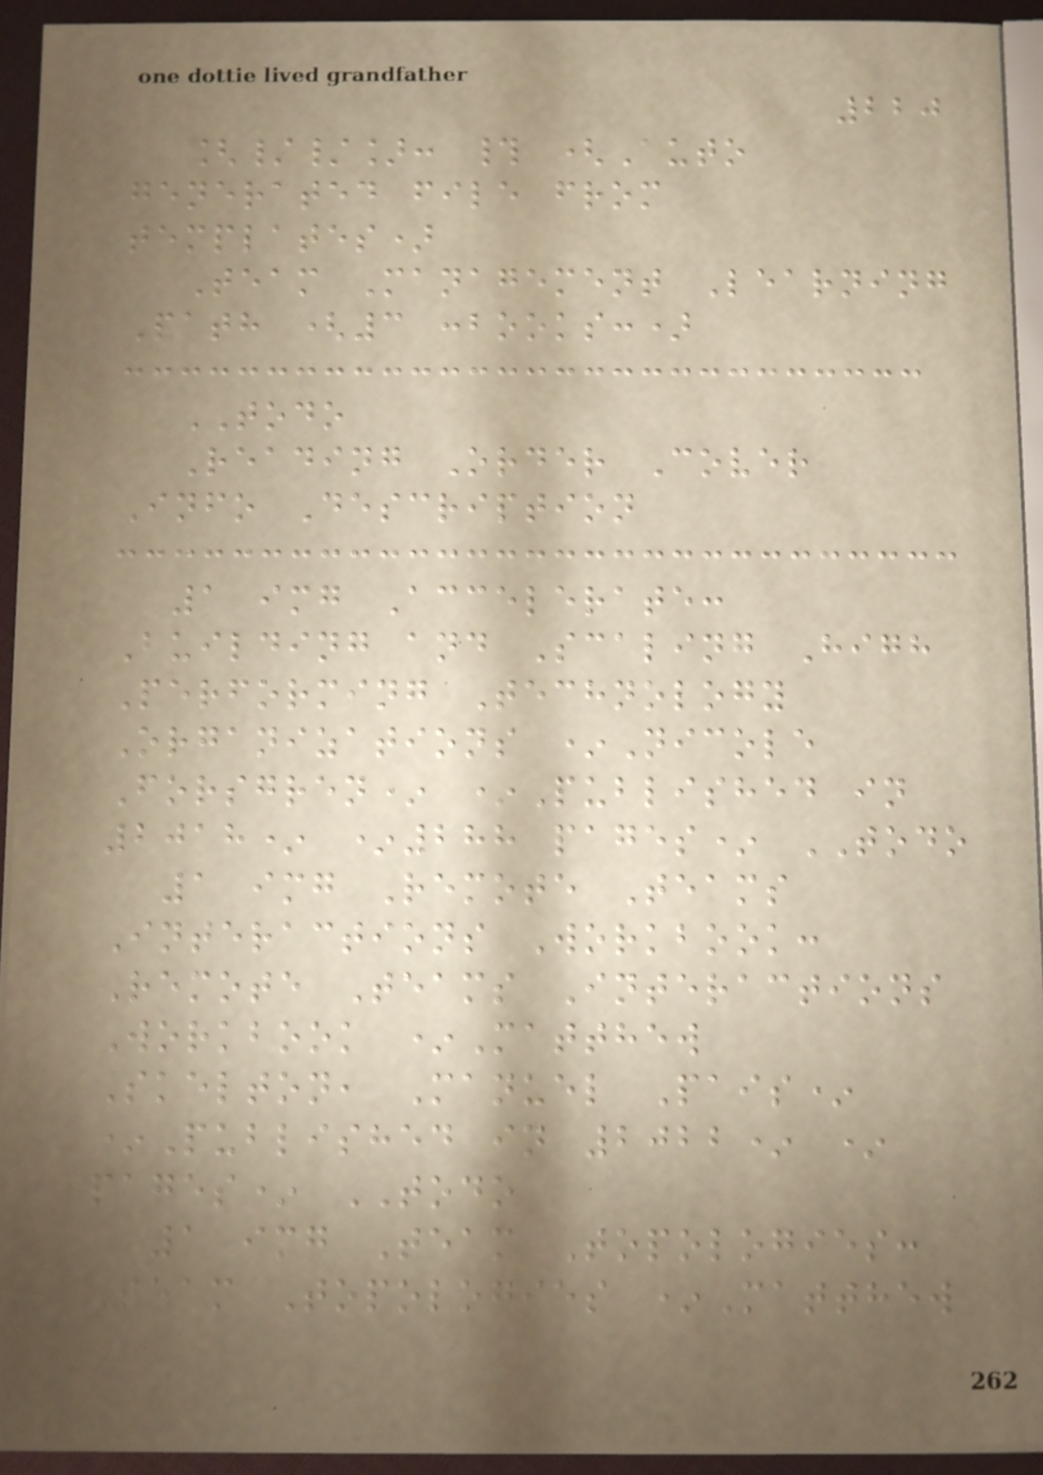220
[//]: # (Auto
generated file from
templates)
Team Management Learning
Path (3 :books:)
TODO
Reading Order Cover
Info Description
1 img Accelerate:
Building and Scaling High
Performing Technology
Organizations *Nicole
Forsgren* *Published in
2018* *288 pages* TODO
1 img Remote Teams
Interactions Workbook:
Remote Teams Interactions
Workbook *Matthew
Skelton, Manuel Pais*
*Published in 2022* *
pages* TODO
1 img Team Topologies:
Team Topologies *Matthew
